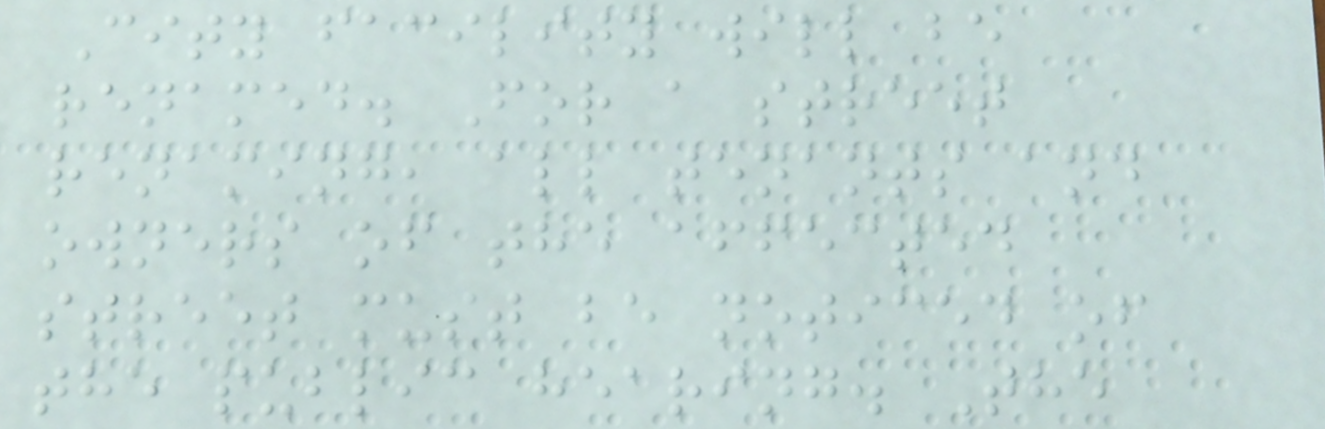City facility will be
renamed. For a street
renaming, all tenants and
owners of the affected
street must be noticed of
the public hearing. The
